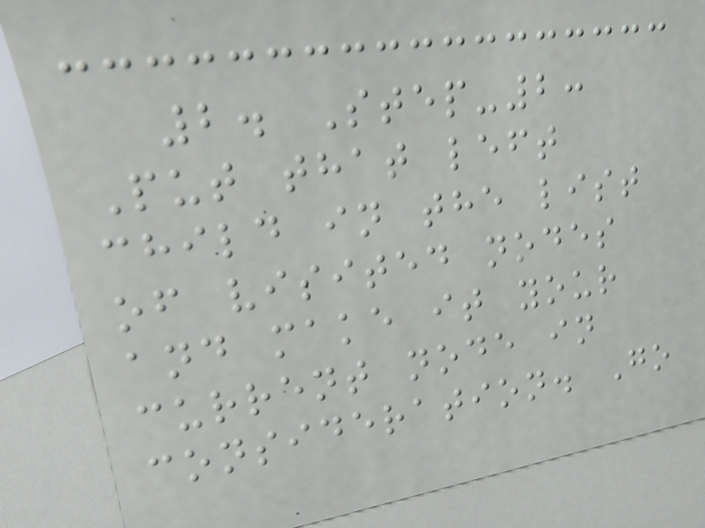2. Step-2:
Put that left
child in the list
of visited nodes
and make it your
current node in
consideration. Go
